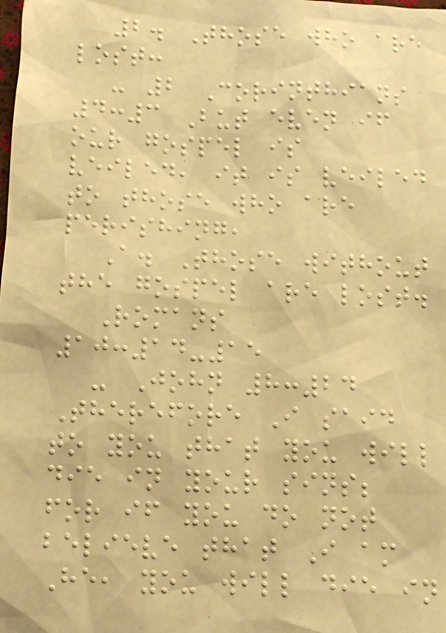2. Those who are
lost:
- 2 Corinthians
4:3 But even if
our gospel is
veiled, it is veiled
to those who are
perishing,
A. Those without
the gospel are lost.
Romans
10:14-15
- John 8:24
Therefore I said
to you that you will
die in your sins;
for if you do not
believe that I am
He, you will die in
